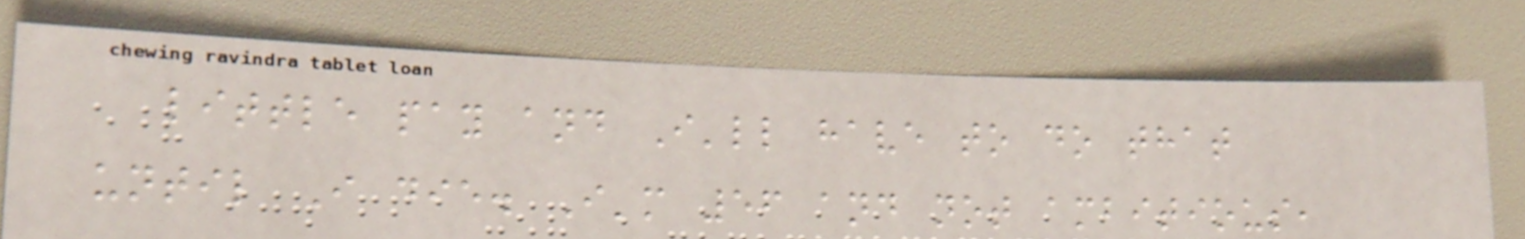little pay and I'll have to do that
until I die. I'm 56 and not ambitious,
